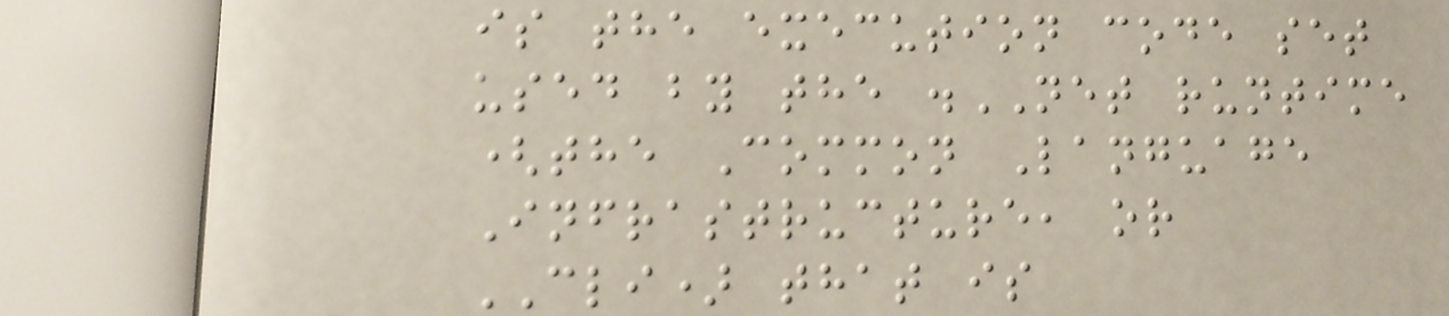is the execution code set
used by the .NET runtime
(the Common Language
Infrastructure, or
CLI) that is
